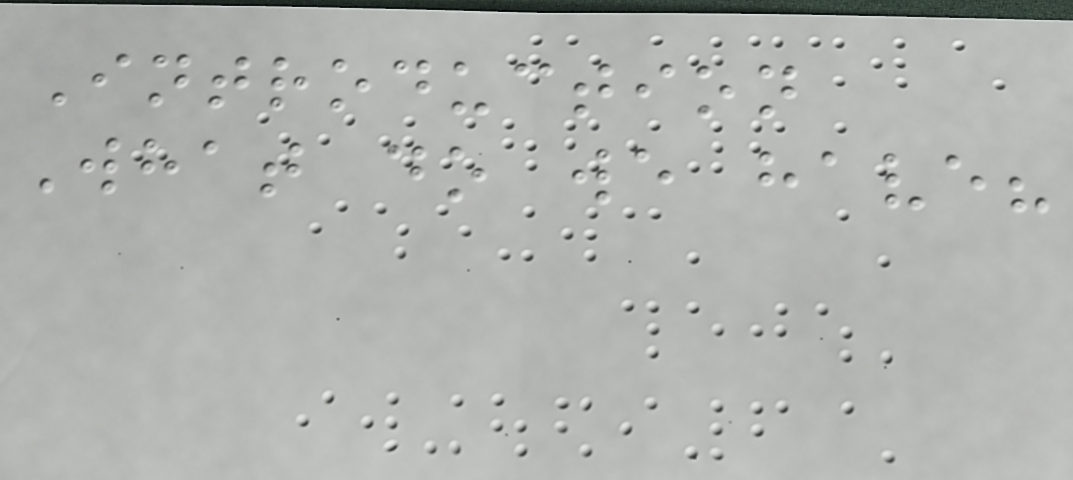Introduction
What do we have?
